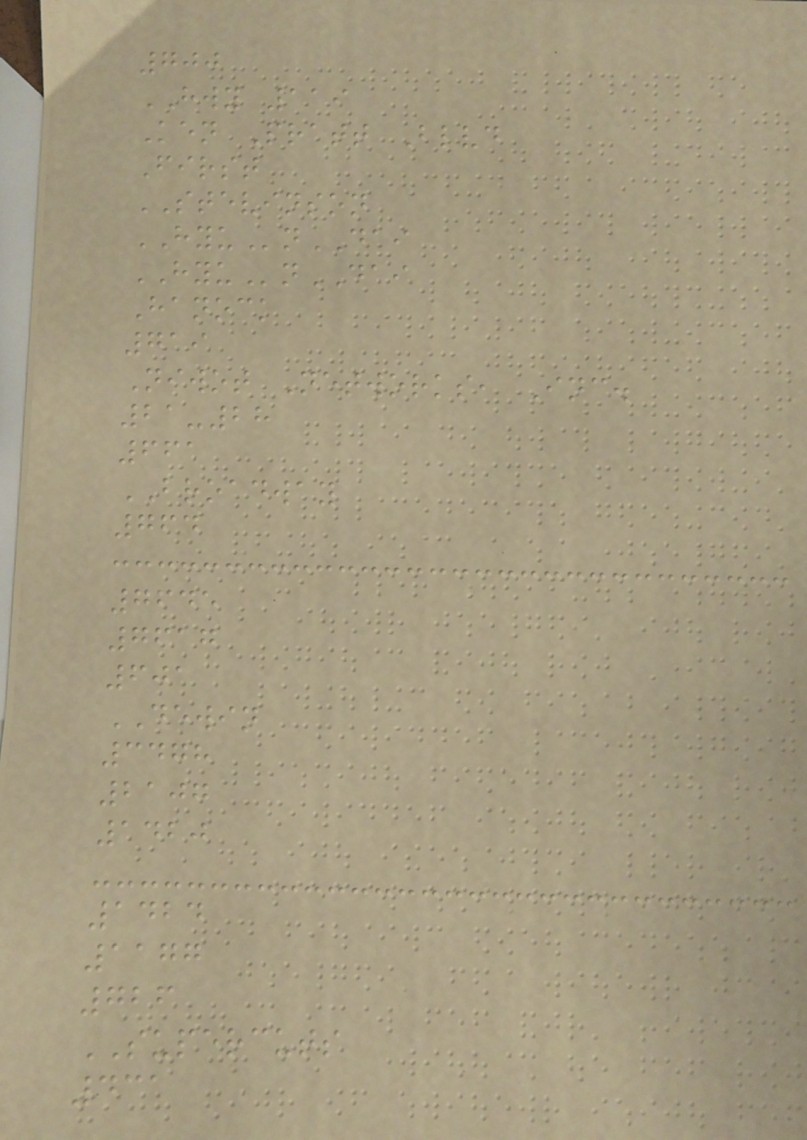700
HWY 119
Ken Pratt Blvd
First
STEVINSON
HYUnDAI
HYUnDAI
Hanock
719
Niwot Networks, Inc.
21-28
661
BROADWAY
764
7645
7617
601
DEWIN
3478
2107
1420
1424
1177
726
SUPERCUTS
431
